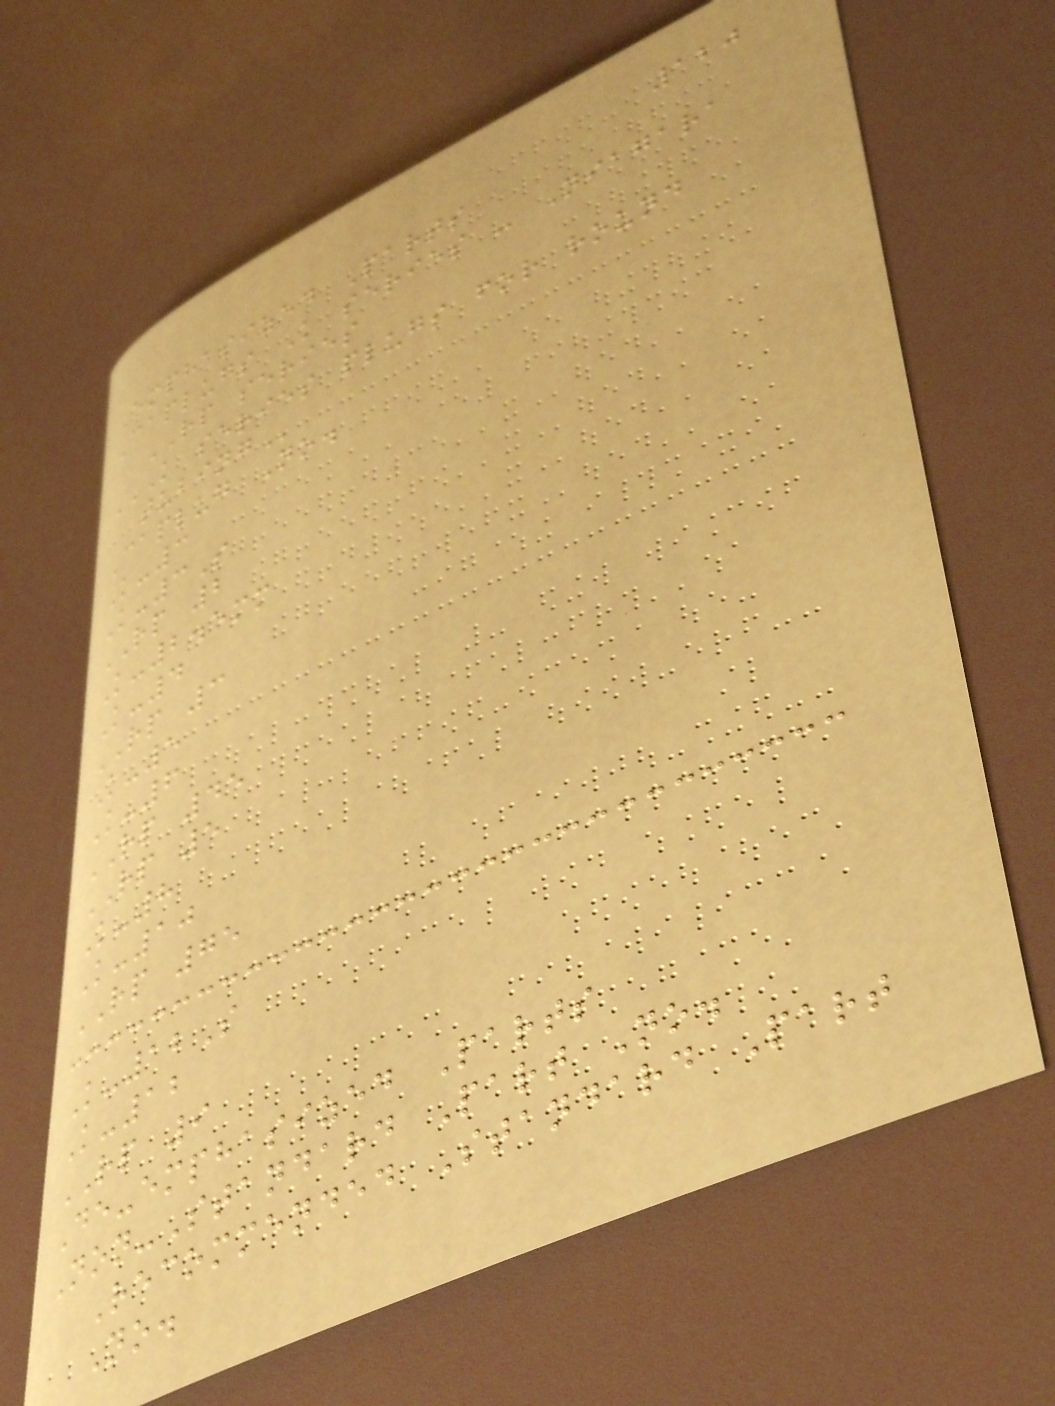120
Emphasized Parts
Caplugs K series - Niagara
RP series
K SERIES PLUGS FOR ROUND
TUBING
Caplug No.
K-3
K-3S
RP 2
K-2.5mm
K-4
RP 3
K-5
K-6
RP 45
RP 5
K-8
K-10
RP 75
K-12S
K-12
RP 9
De-emphasized Parts
Non-Standard Part No.
Recommended Standard Part
No.
